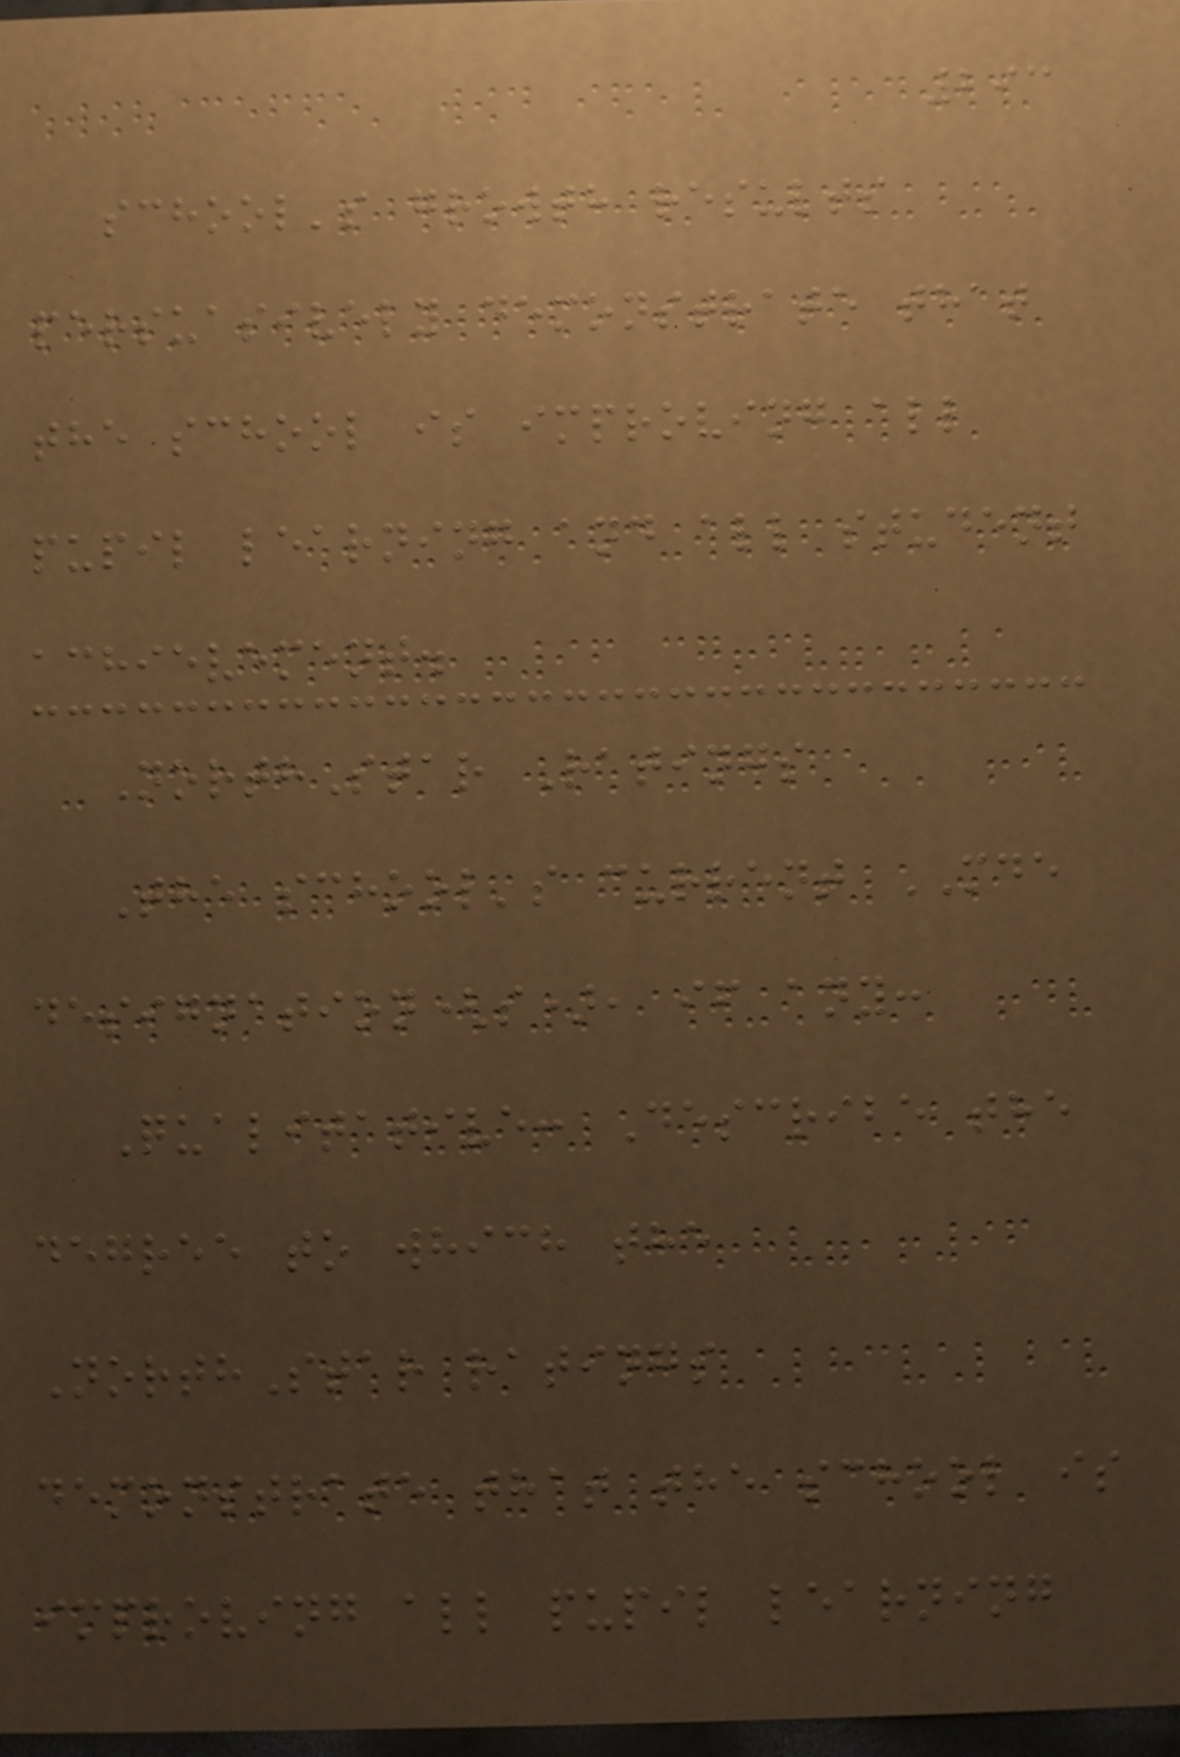293
school's growth results
persuasively demonstrate that
the school is improving all
pupil learning and all student
achievement.
NorthStar Ratings
The school's current MDE
designation(s), if any:
Qualitative: Describe the
degree to which the
NorthStar ratings
demonstrate that the school is
improving all pupil learning
